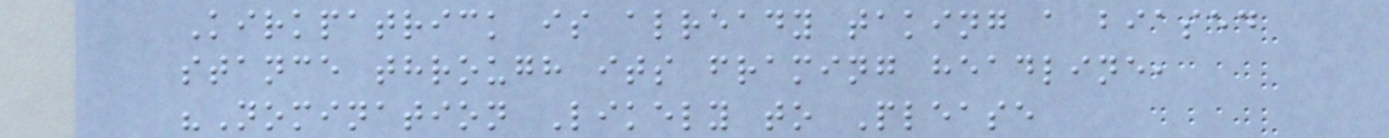Kirkpatrick is already taking a biased
stance through its framing headline,
"Nomination Likely to Please
